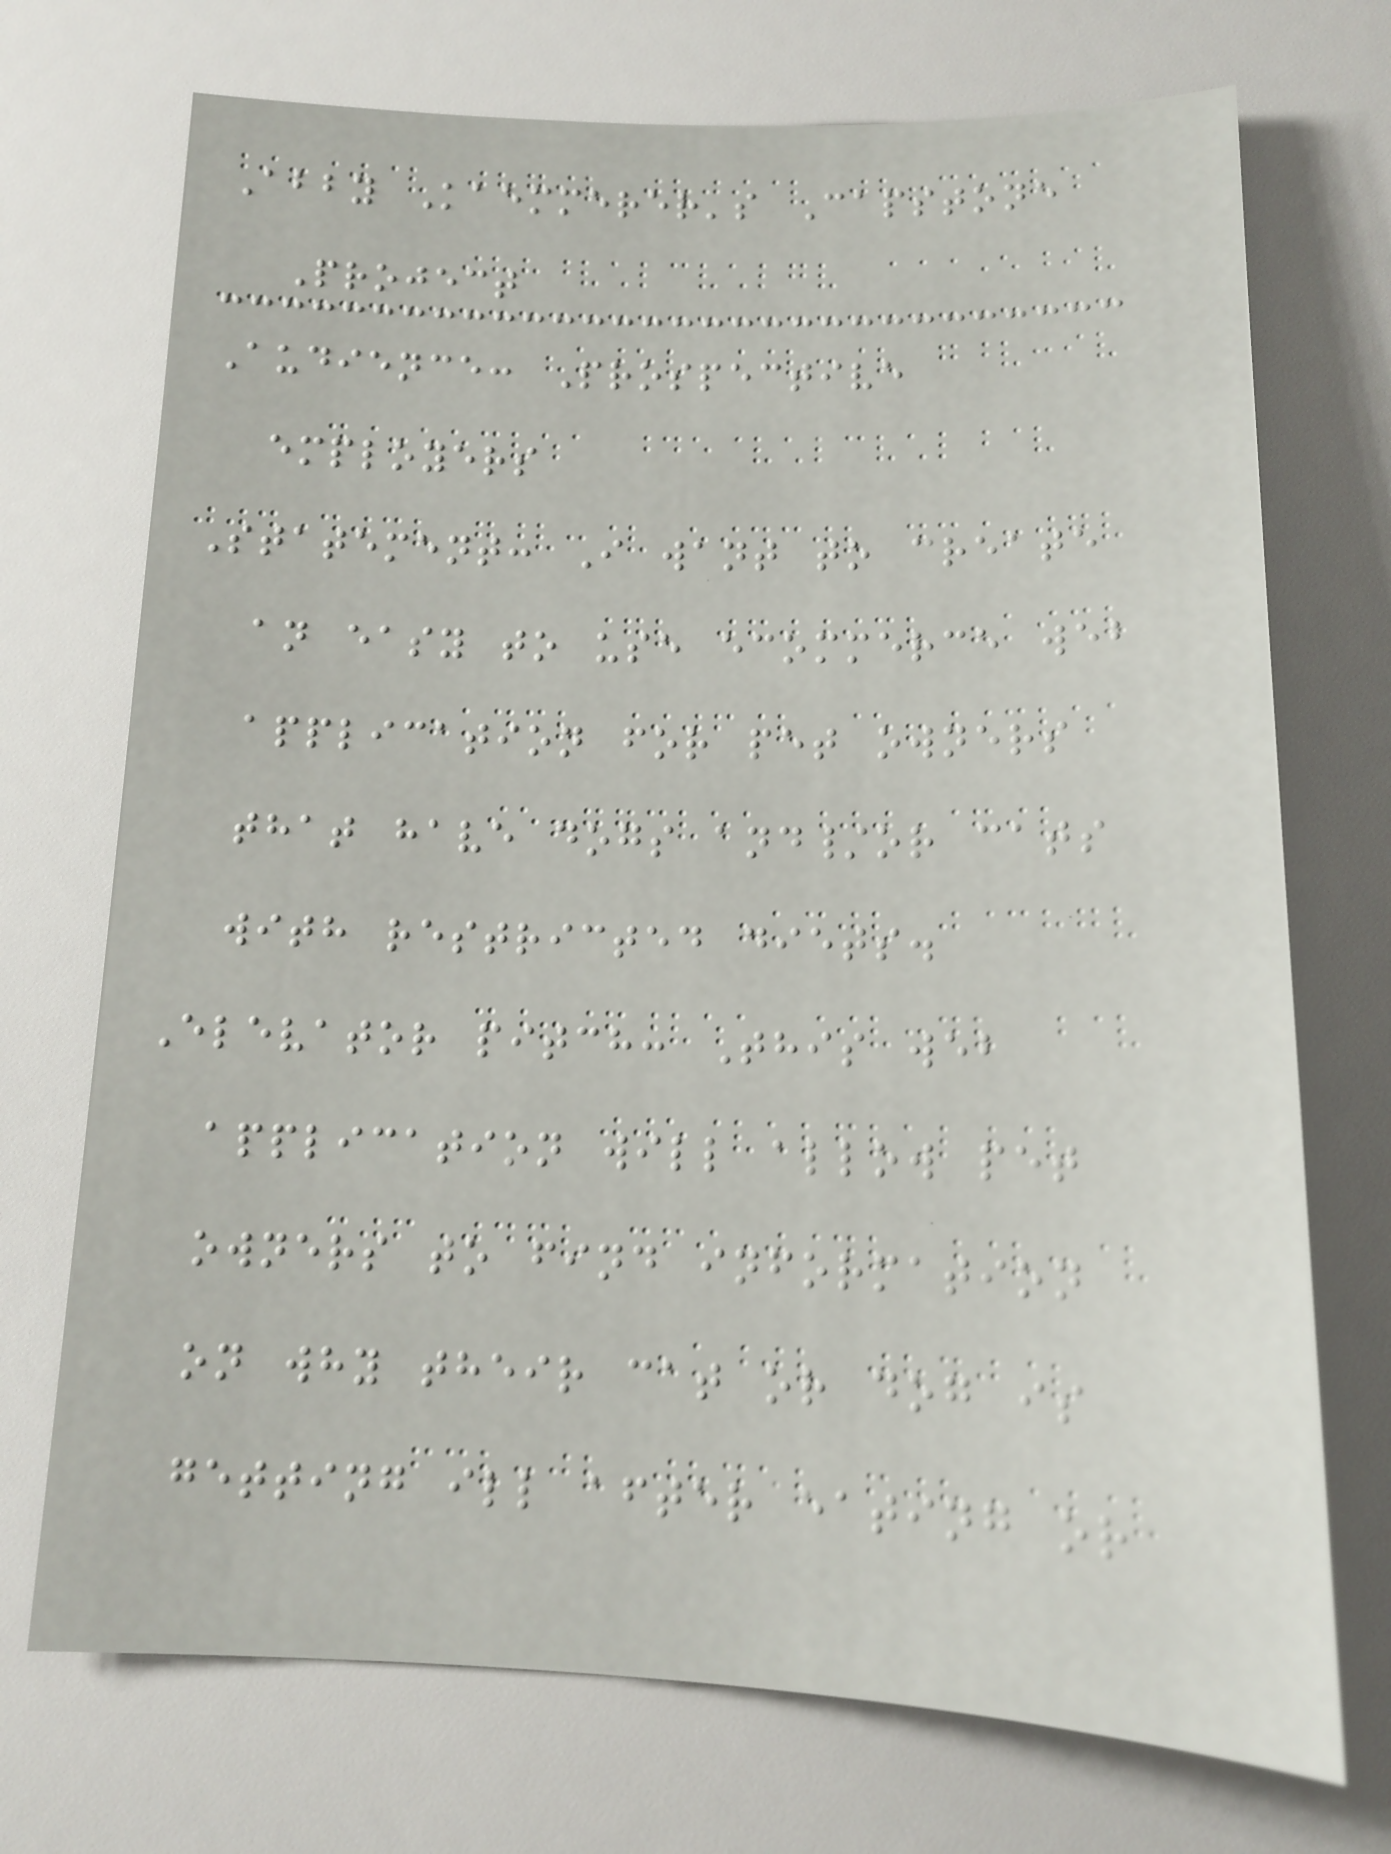Abby Kaemmerer's Capstone
Project
Audience: Prospective
employers
Statement: I want to create
an easy to use ecommerce web
application for pet owners
that have dogs and/or cats
with restricted diets.
Elevator pitch: This web
application will allow pet
owners to find information
on why their cat or dog is
getting ill after eating or
